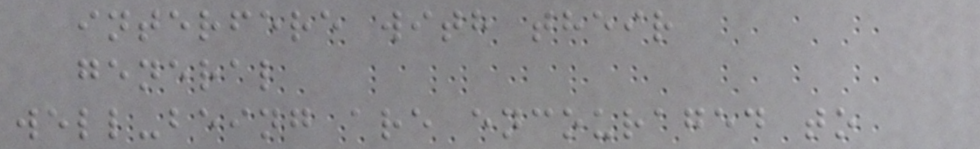interfere with their
general
well-being are encouraged to
